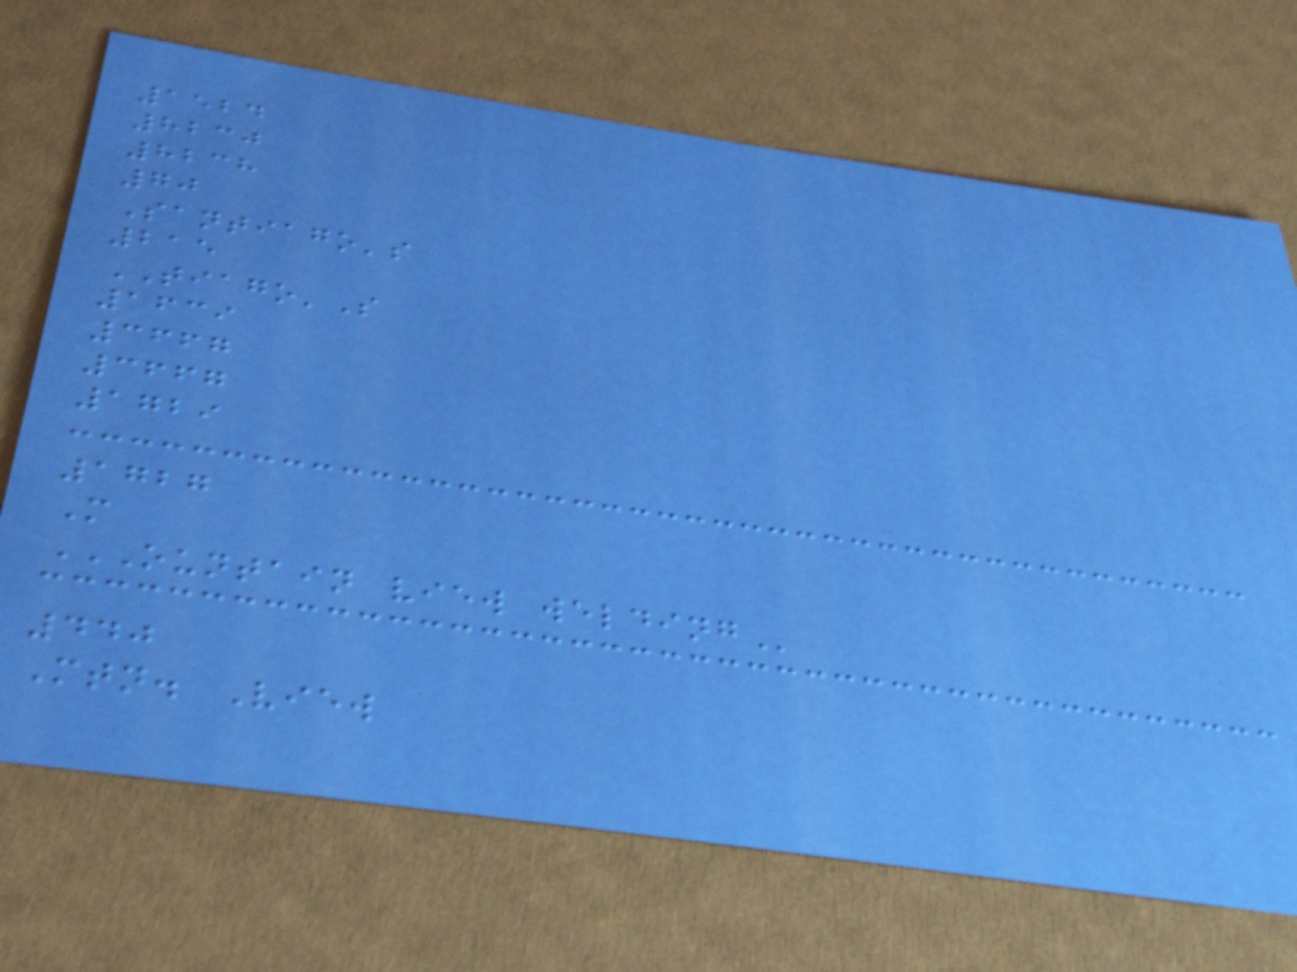1524
8230
8238
70
Santiago's
215
TIAGO'S
1639
3667
3667
1729
1727
M
OUNTAIN VIEW WELDING
440
Mtn. View
